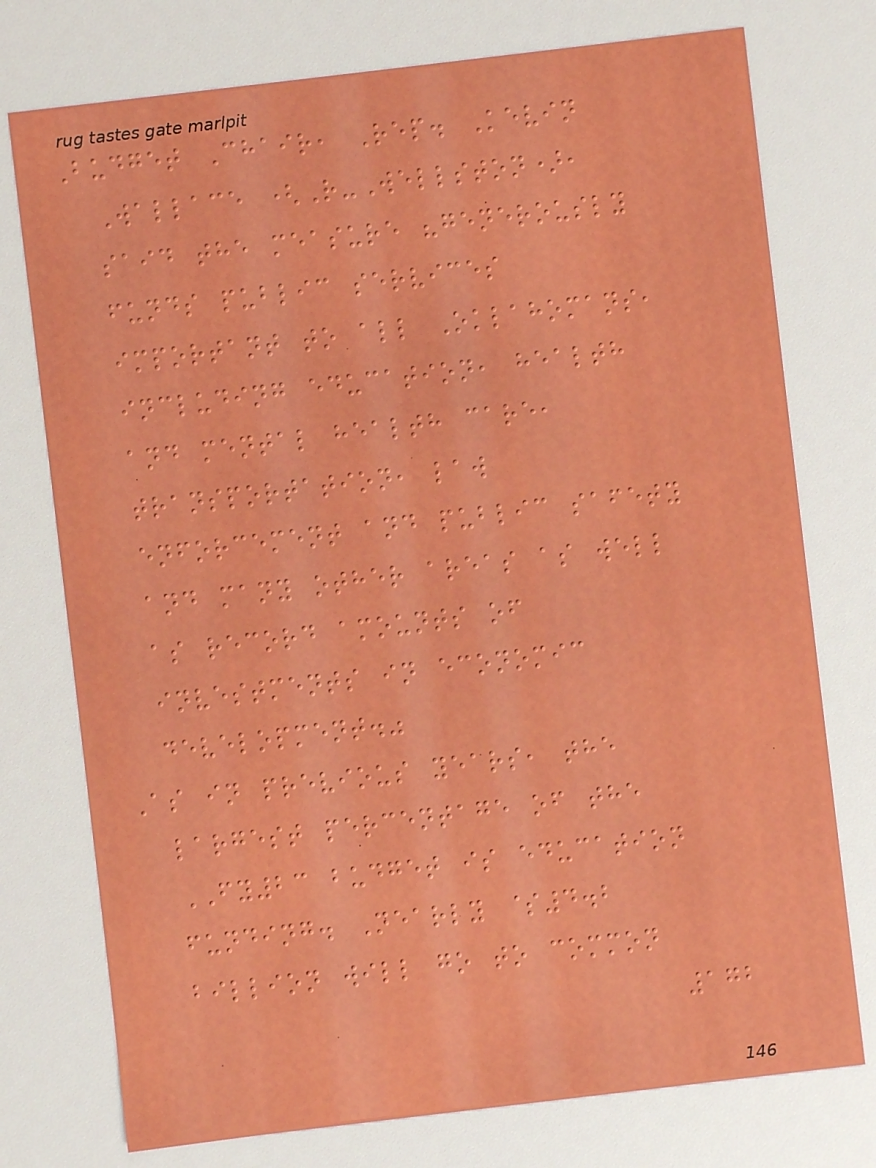Budget Chair, Rep. Kevin
Wallace (R-Wellston),
said the measure "generously
funds public services
important to all Oklahomans,
including education, health
and mental health care,
transportation, law
enforcement and public safety
and many other areas as well
as record amounts of
investments in economic
development."
As in previous years, the
largest percentage of the
FY23 budget is education
funding. Nearly $4.2
billion will go to common
172
